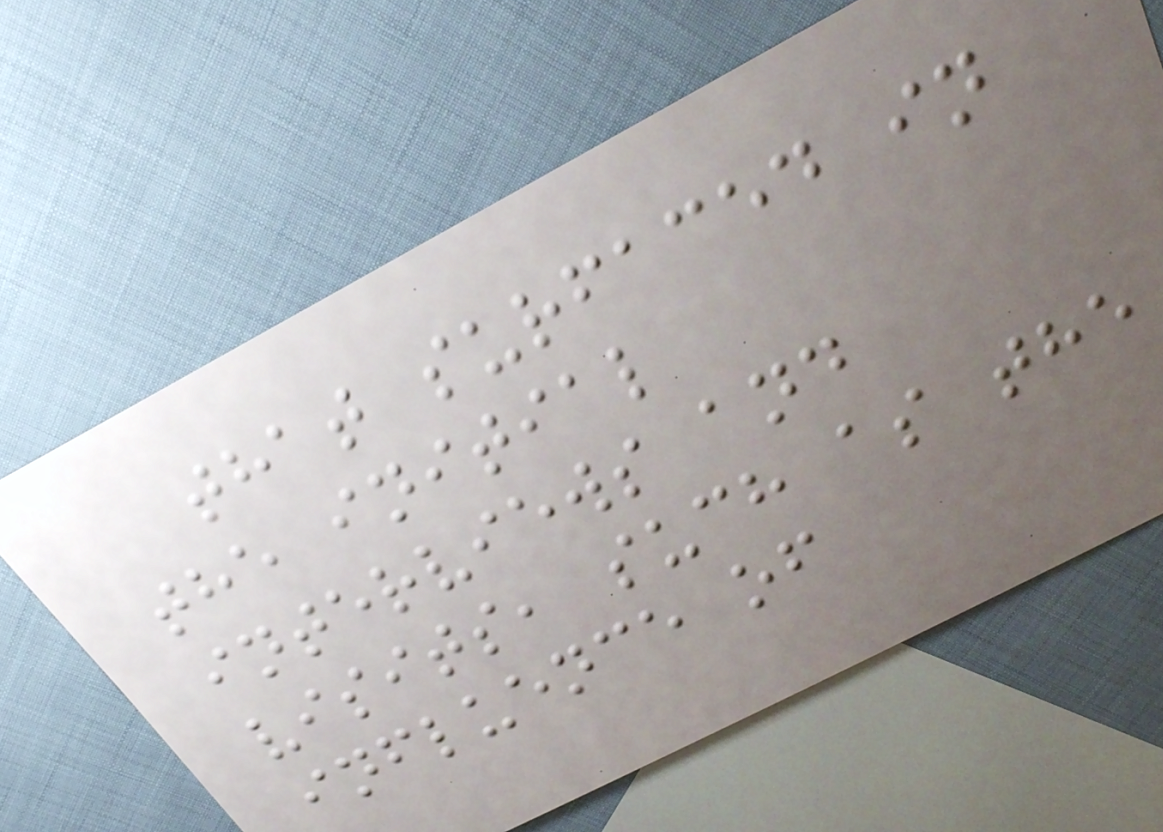that surfaced in
the initial
interviews and
visits, such as the
influence of
